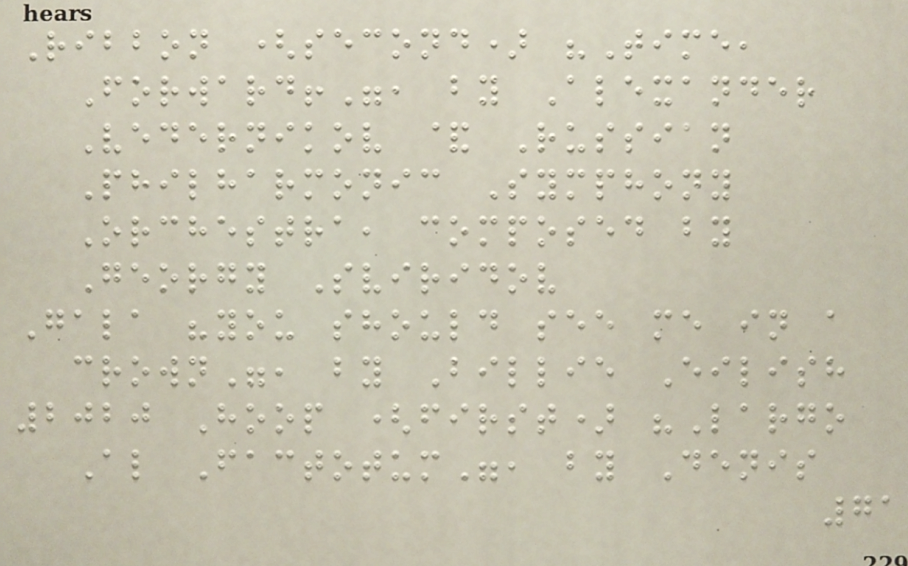Ribbon (second) "Time,
Forward!", by Alexander
Vedernikov & Russian
Philharmonic Symphony
Orchestra, composed by
Georgy Sviridov
Gala "you should see me in a
crown", by Billie Eilish
2020 Hoop (first) "Largo
Al Factotum", by Denis
71
